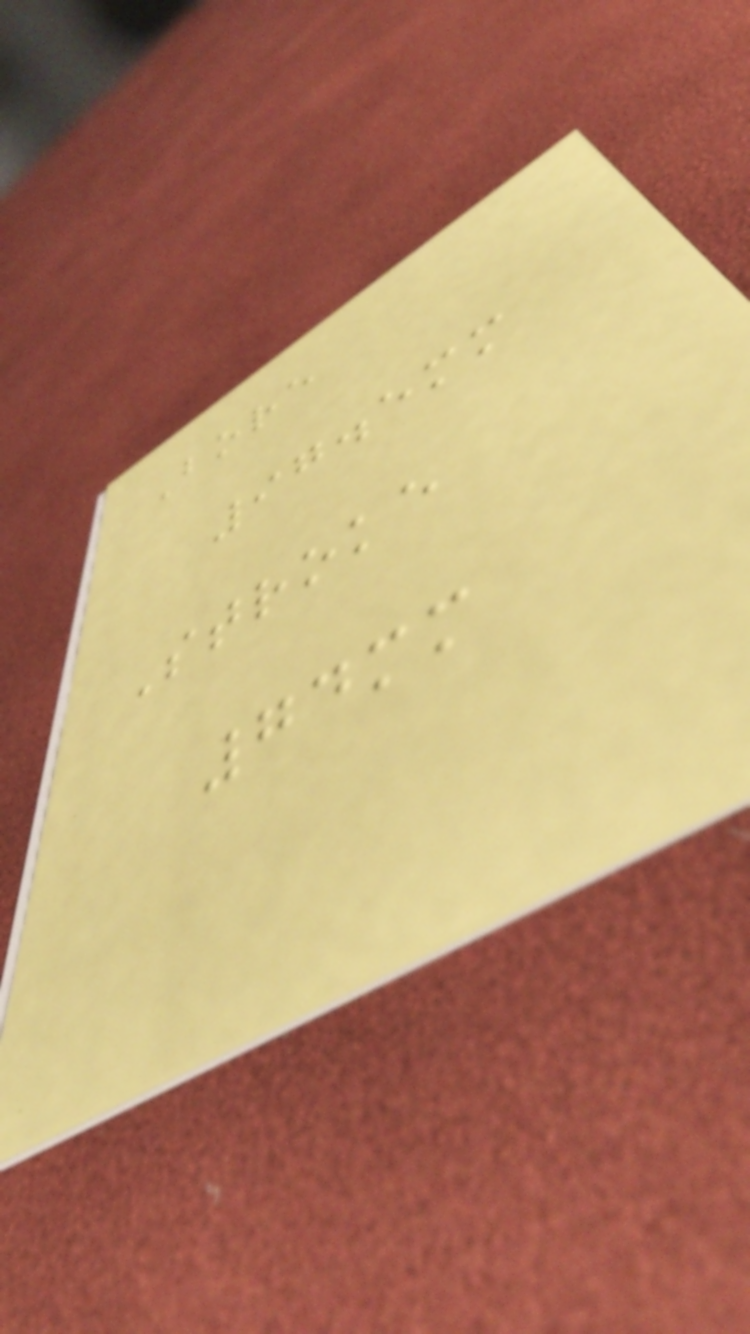Bore
97.5mm
Stroke
74mm
